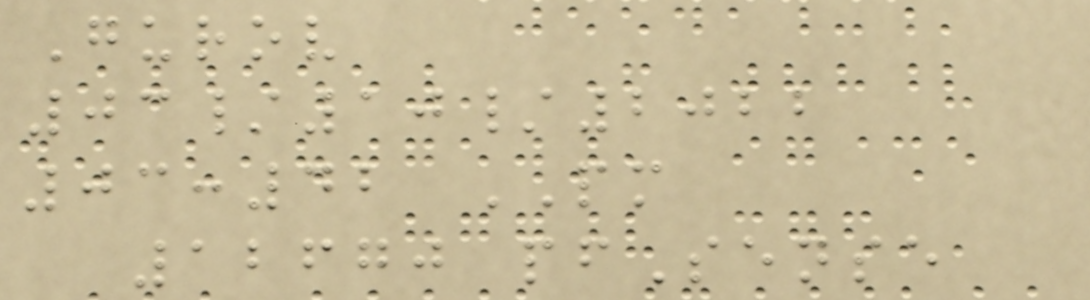Gurov
03/10/2022
03:42 PM
12670 pfSense
